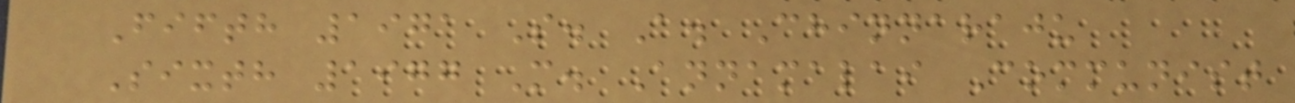Fifth 1971 S. A. Chinnaraju
Sixth 1977 M. Annamalai Communist
